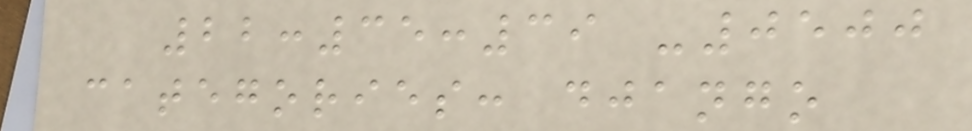22:35:39 -0500
categories: django
